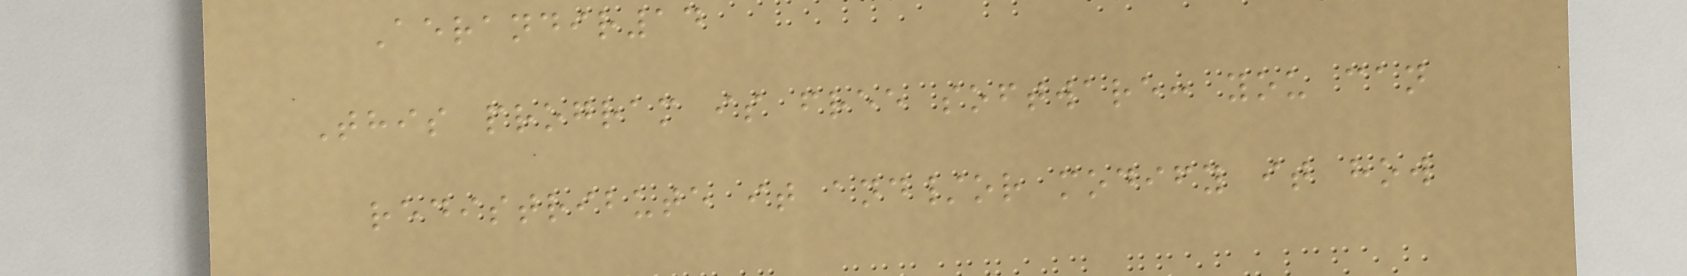Aerandir14
This program is free software: you can
redistribute it and/or modify it how
